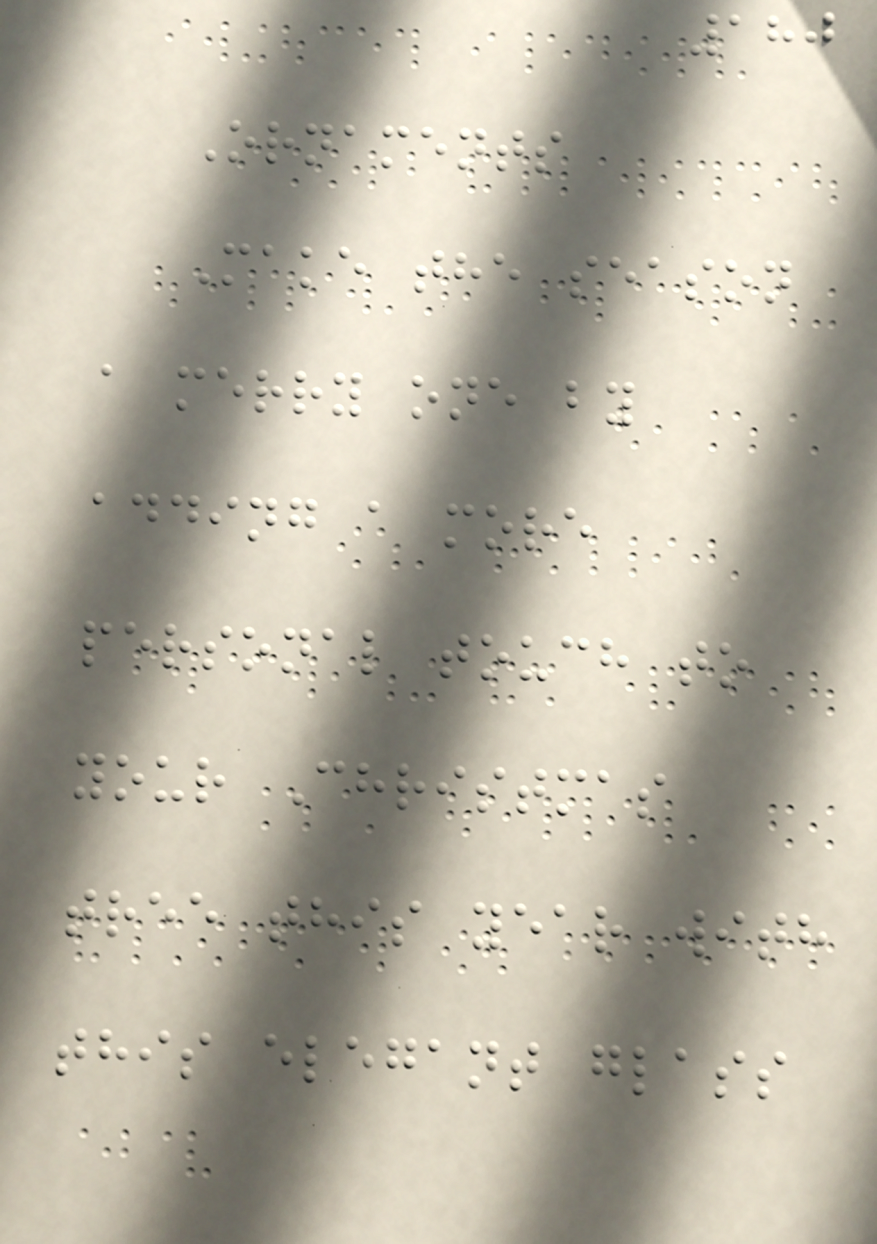180
Ornaments
Make the season
a merry one by
adding a more
personal touch to
your Christmas
tree this year with
this elegant glass
